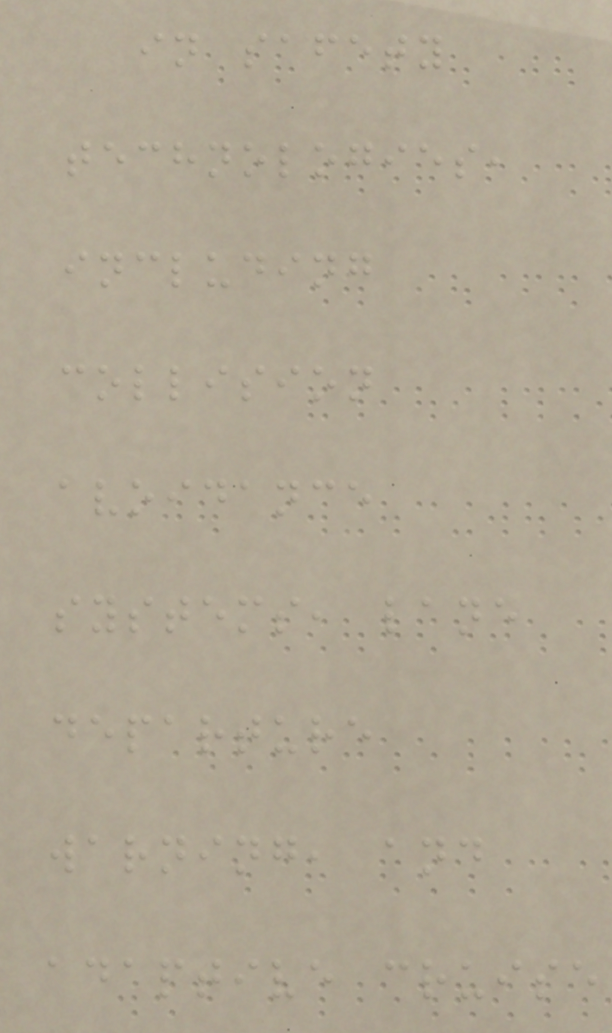in safety
technologies,
including
collision
avoidance
systems, lane
departure
warning, and
adaptive cruise
